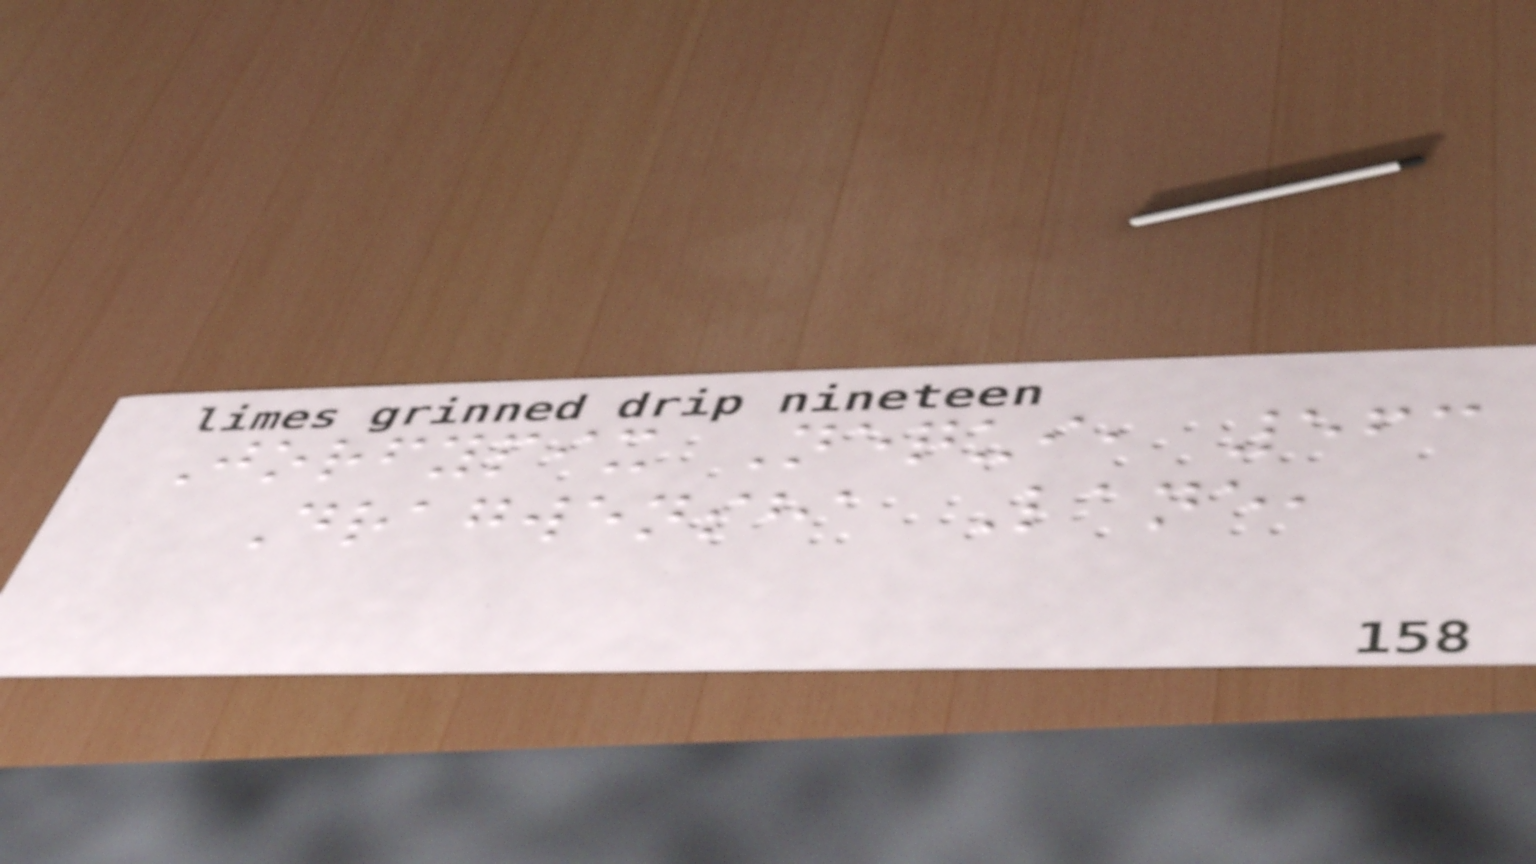Jorfypix Nequi, 563
Dragwensha Lane,
